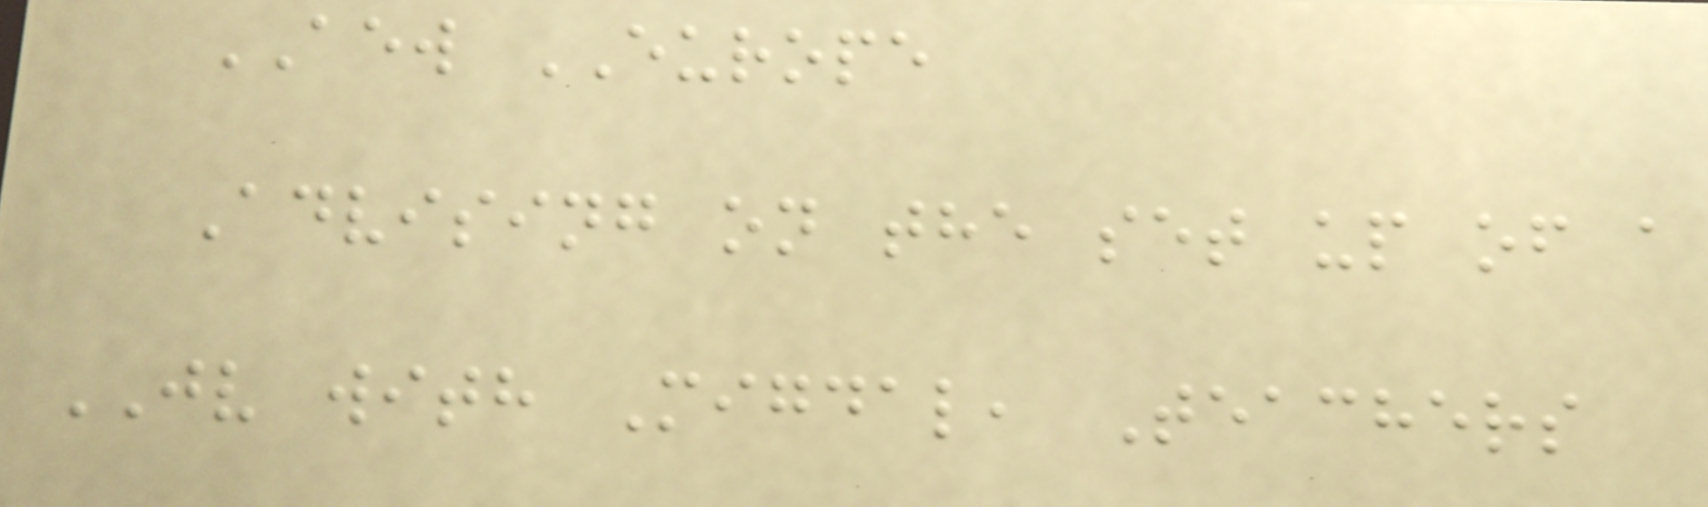AEW EUROPE
Advising on the set up of a
JV with Migdal, Teachers
